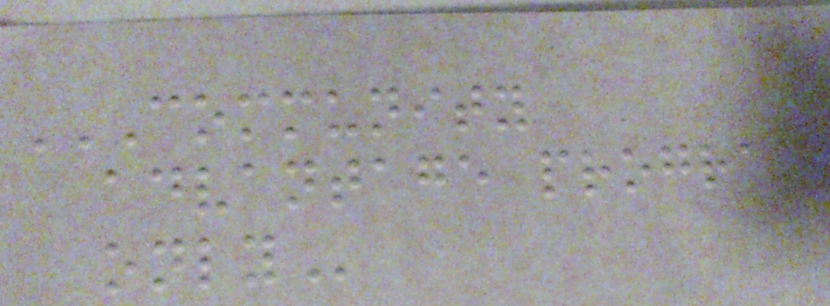COMMUNITY
ADVANTAGE PROGRAM
ONLY
